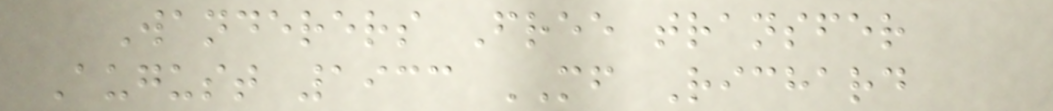Wanderers Free transfer
August 1933 MF Richard
